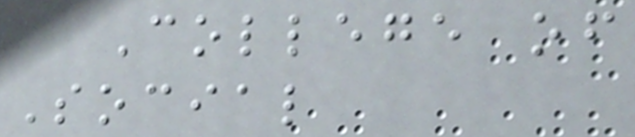College of
Social
